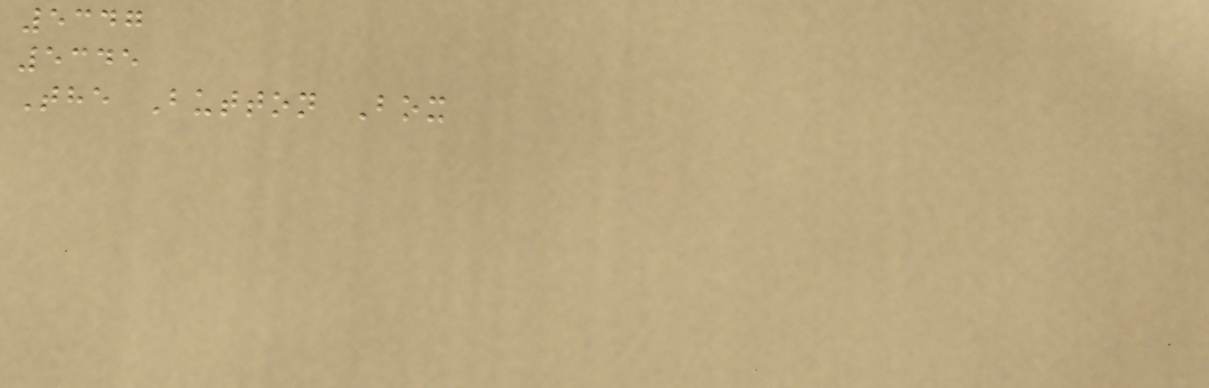5347
5345
The Button Box
